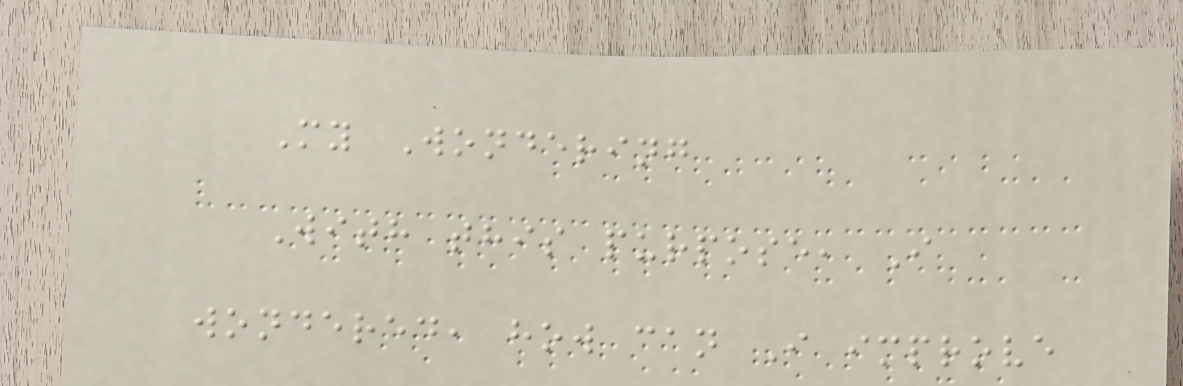My Wondering
With this purpose, I
wondered, how can I improve
